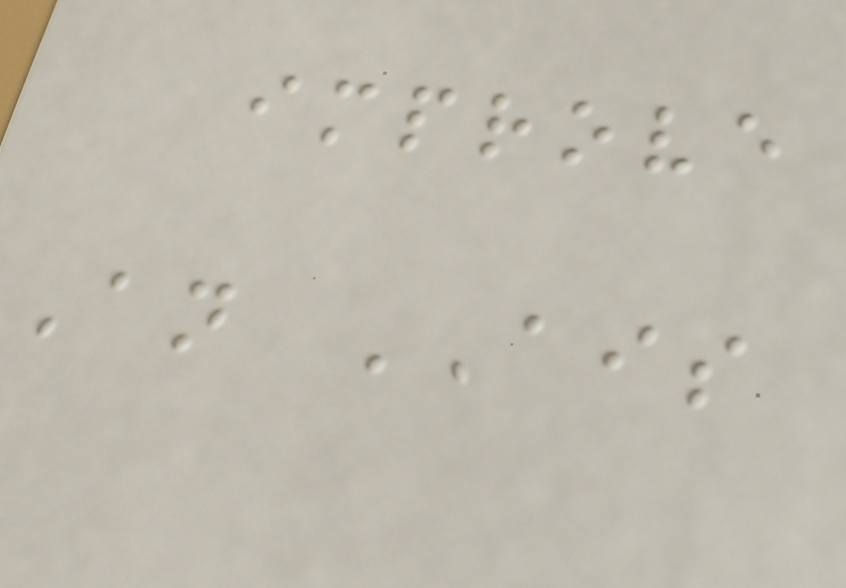improve
An AIS
